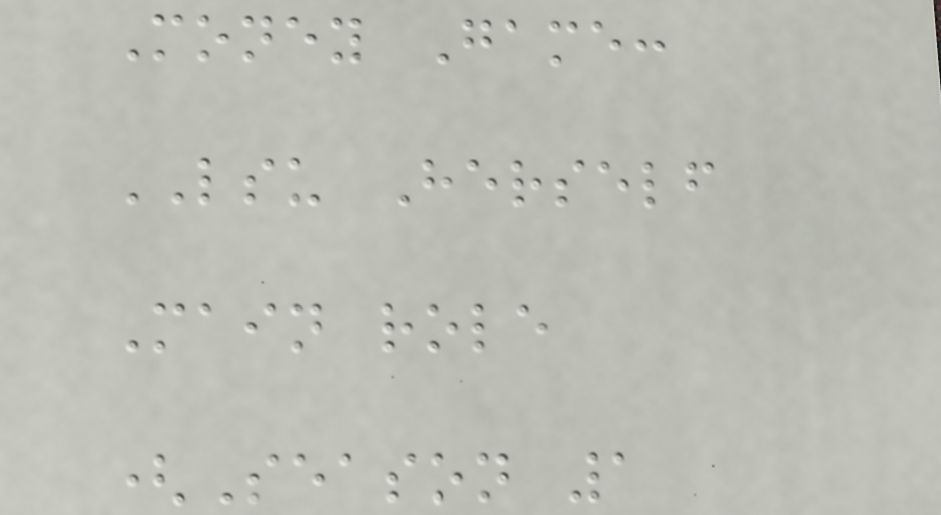Money Game:
LSU Herself
Main role
(Season 1
